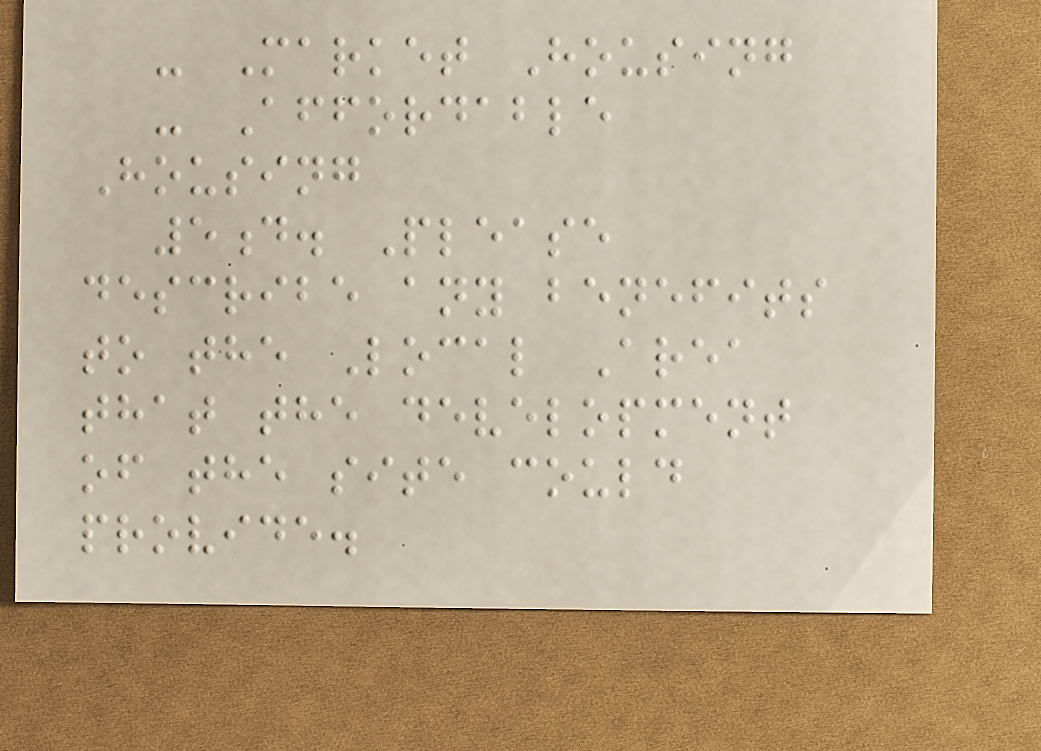- Market Housing
- Affordable
Housing
5d. Please
describe any benefits
to the Local Area
that the development
of the site could
provide.
